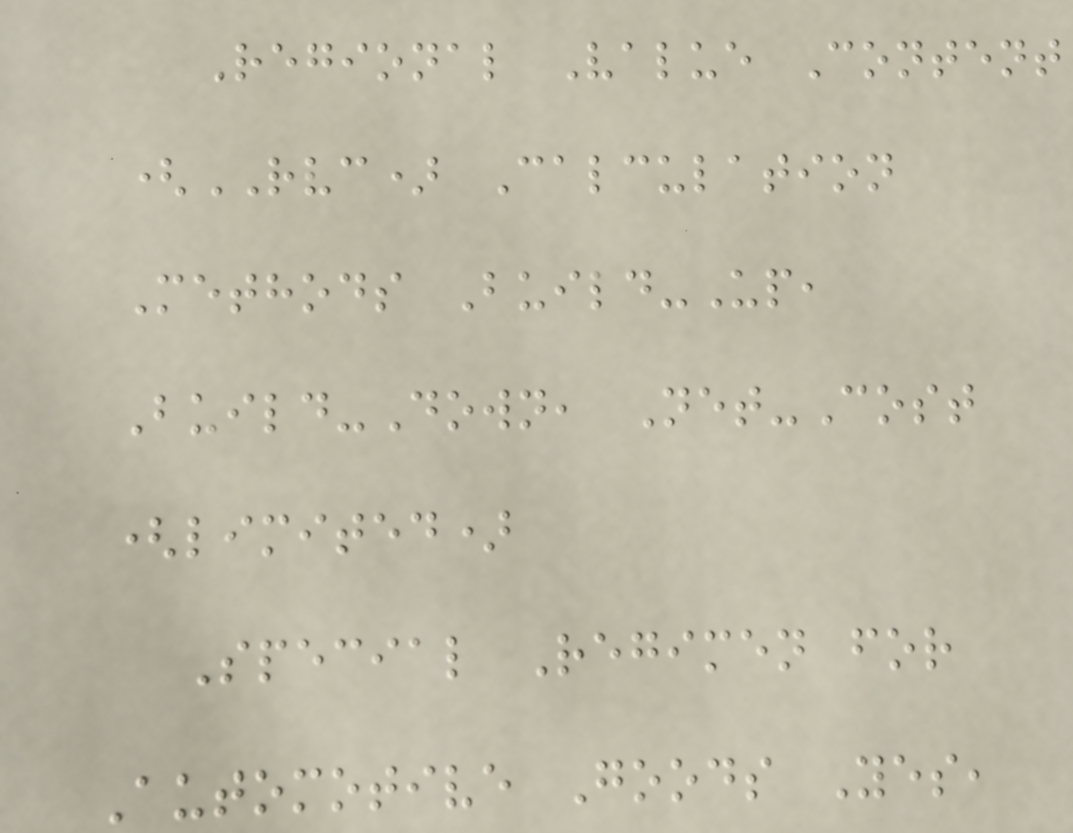Regional Value Content
(RVC) Calculation
Methods Build-Up,
Build-Down, Net-Cost
(limited)
Special Regimen for
Automotive Goods Yes,
